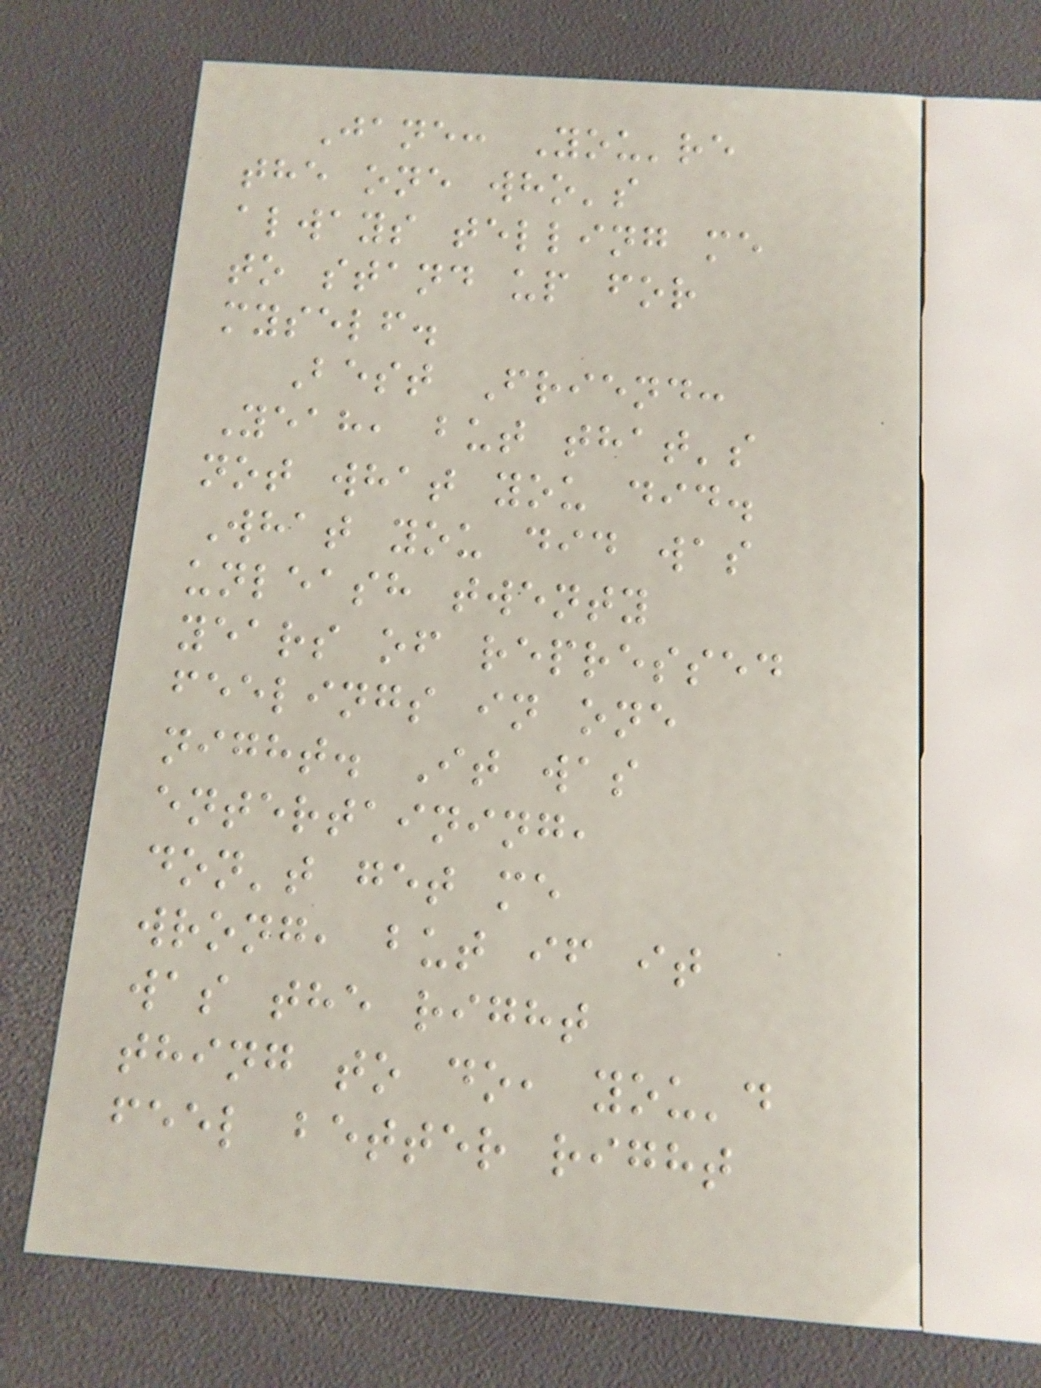Jane: You're
the one who's
always telling me
to stand up for
myself.
Best Friend:
Yeah, but that's
not what you did.
What you did was
unleash twenty
years of repressed
feelings in one
night. It was
entertaining,
don't get me
wrong, but if it
was the right
thing to do, you'd
feel better right
